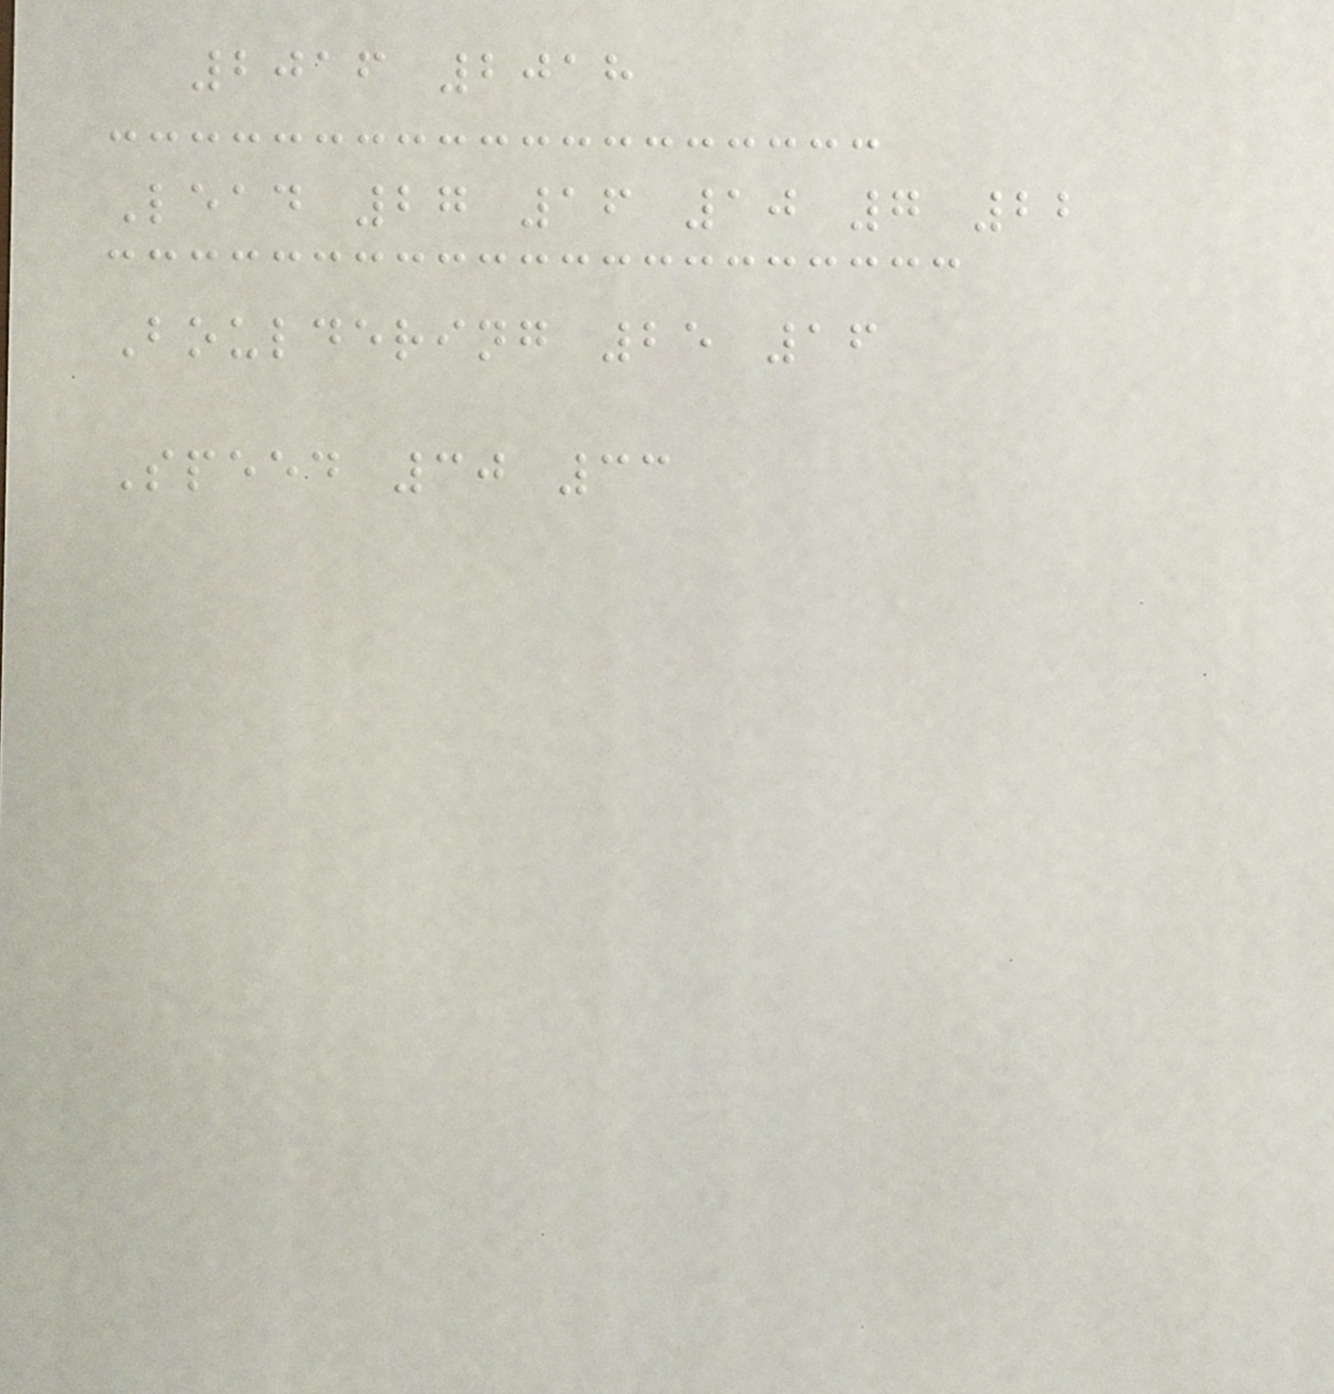2016 2018
Lead 27 16 10 7 22
Bouldering 25 16
Speed 30 33
